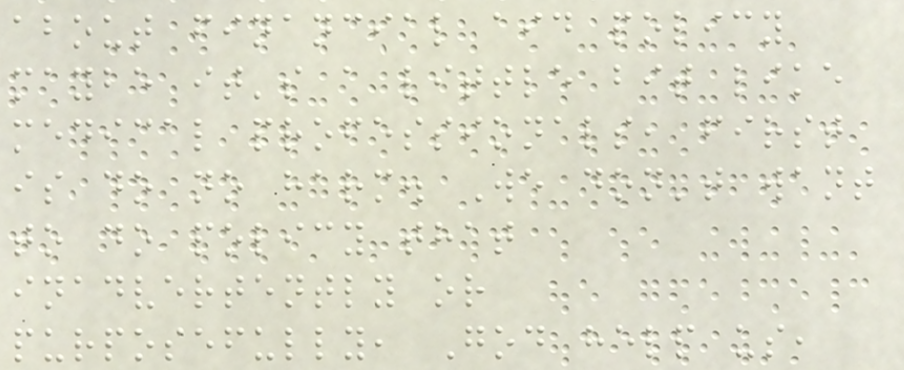about financial aid policy
maybe it's a little bit like
medical professionals, first
is do no harm. We don't want
to do policy that
inadvertently or
purposefully, God help us,
